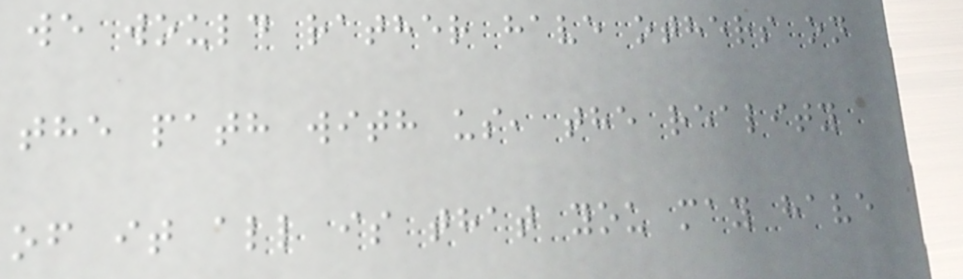we would rather have others on
the path with us, the reality
of it all is that you may have
